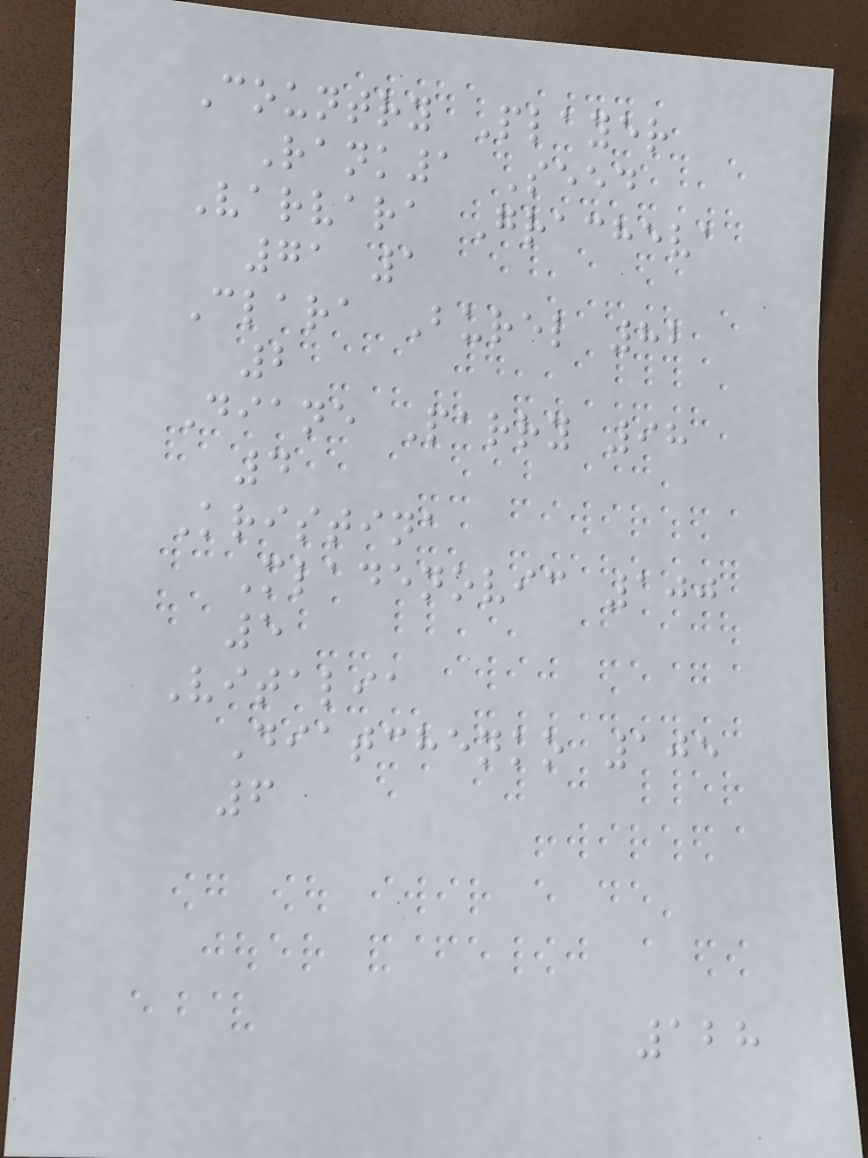Country Player
Rank1 Seed
Varvara Gracheva
71 1
Clara Burel 82
2
Diane Parry 98
4
Kristina
Mladenovic 100
5
Vitalia
Diatchenko 105
6
128
